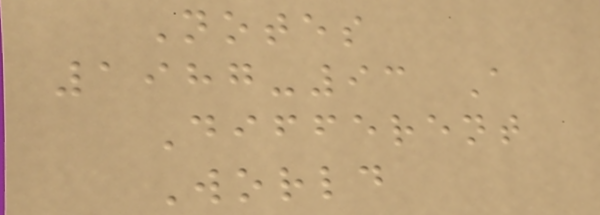Notes
1987-93 A
Different
World
